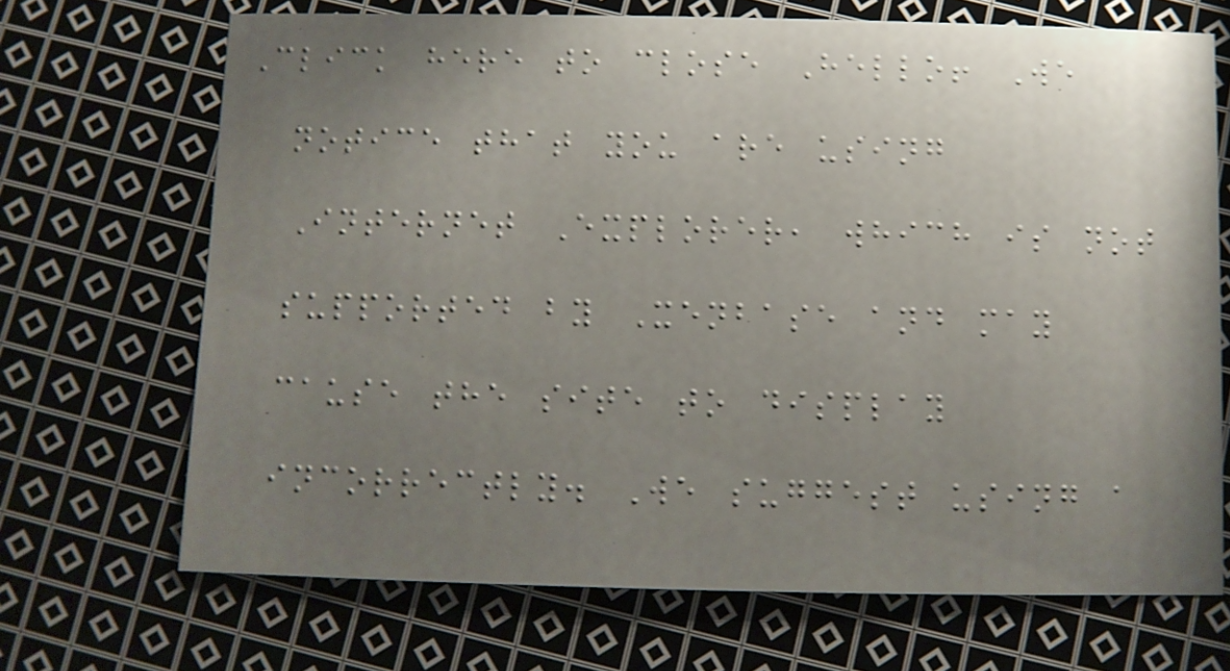Click here to close Hello! We
notice that you are using
Internet Explorer, which is not
supported by Xenbase and may
cause the site to display
incorrectly. We suggest using a
